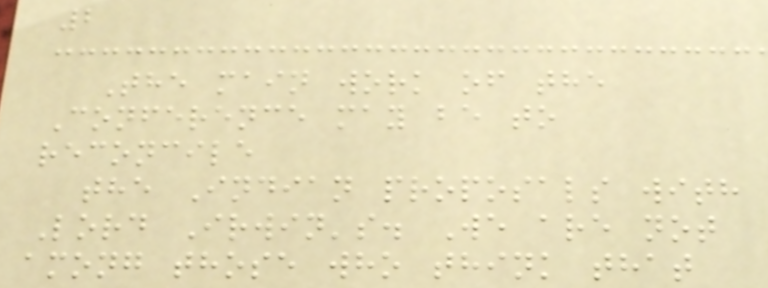2
The main work of the
Conference may be to
reconcile
the Indian proposals with
Lord Irwin's. We are not
among those who think that
